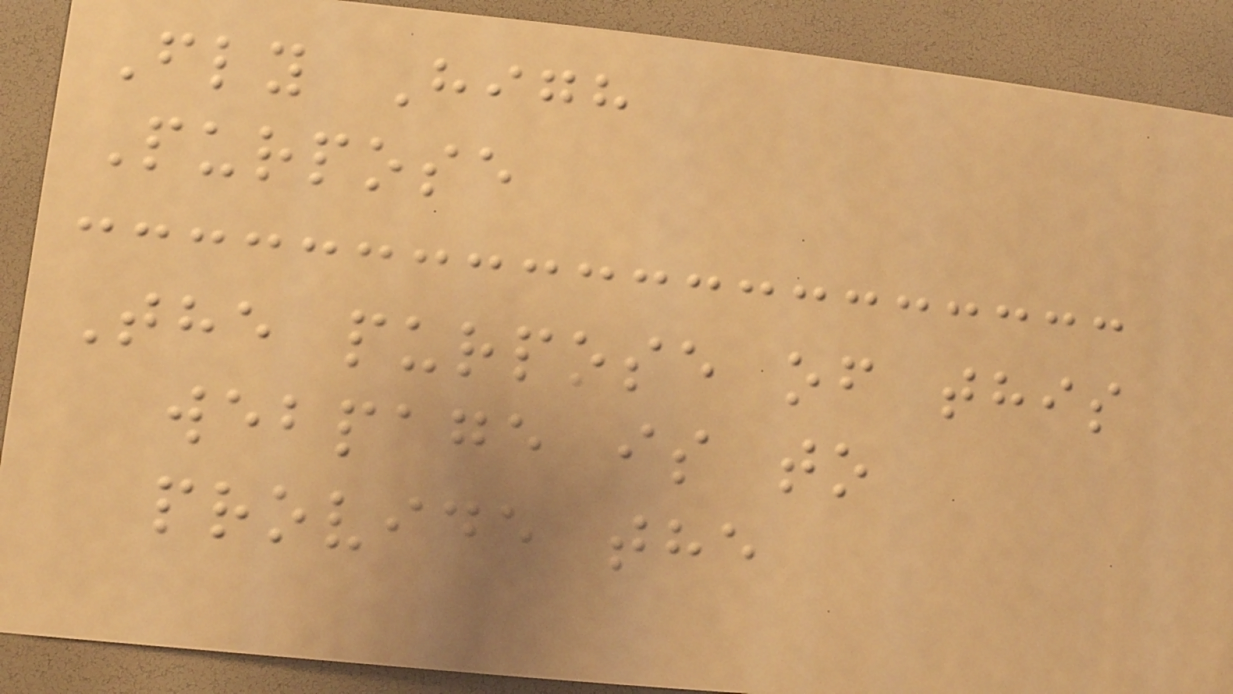Fly High
Purpose
The purpose of this
webpage is to
provide the
